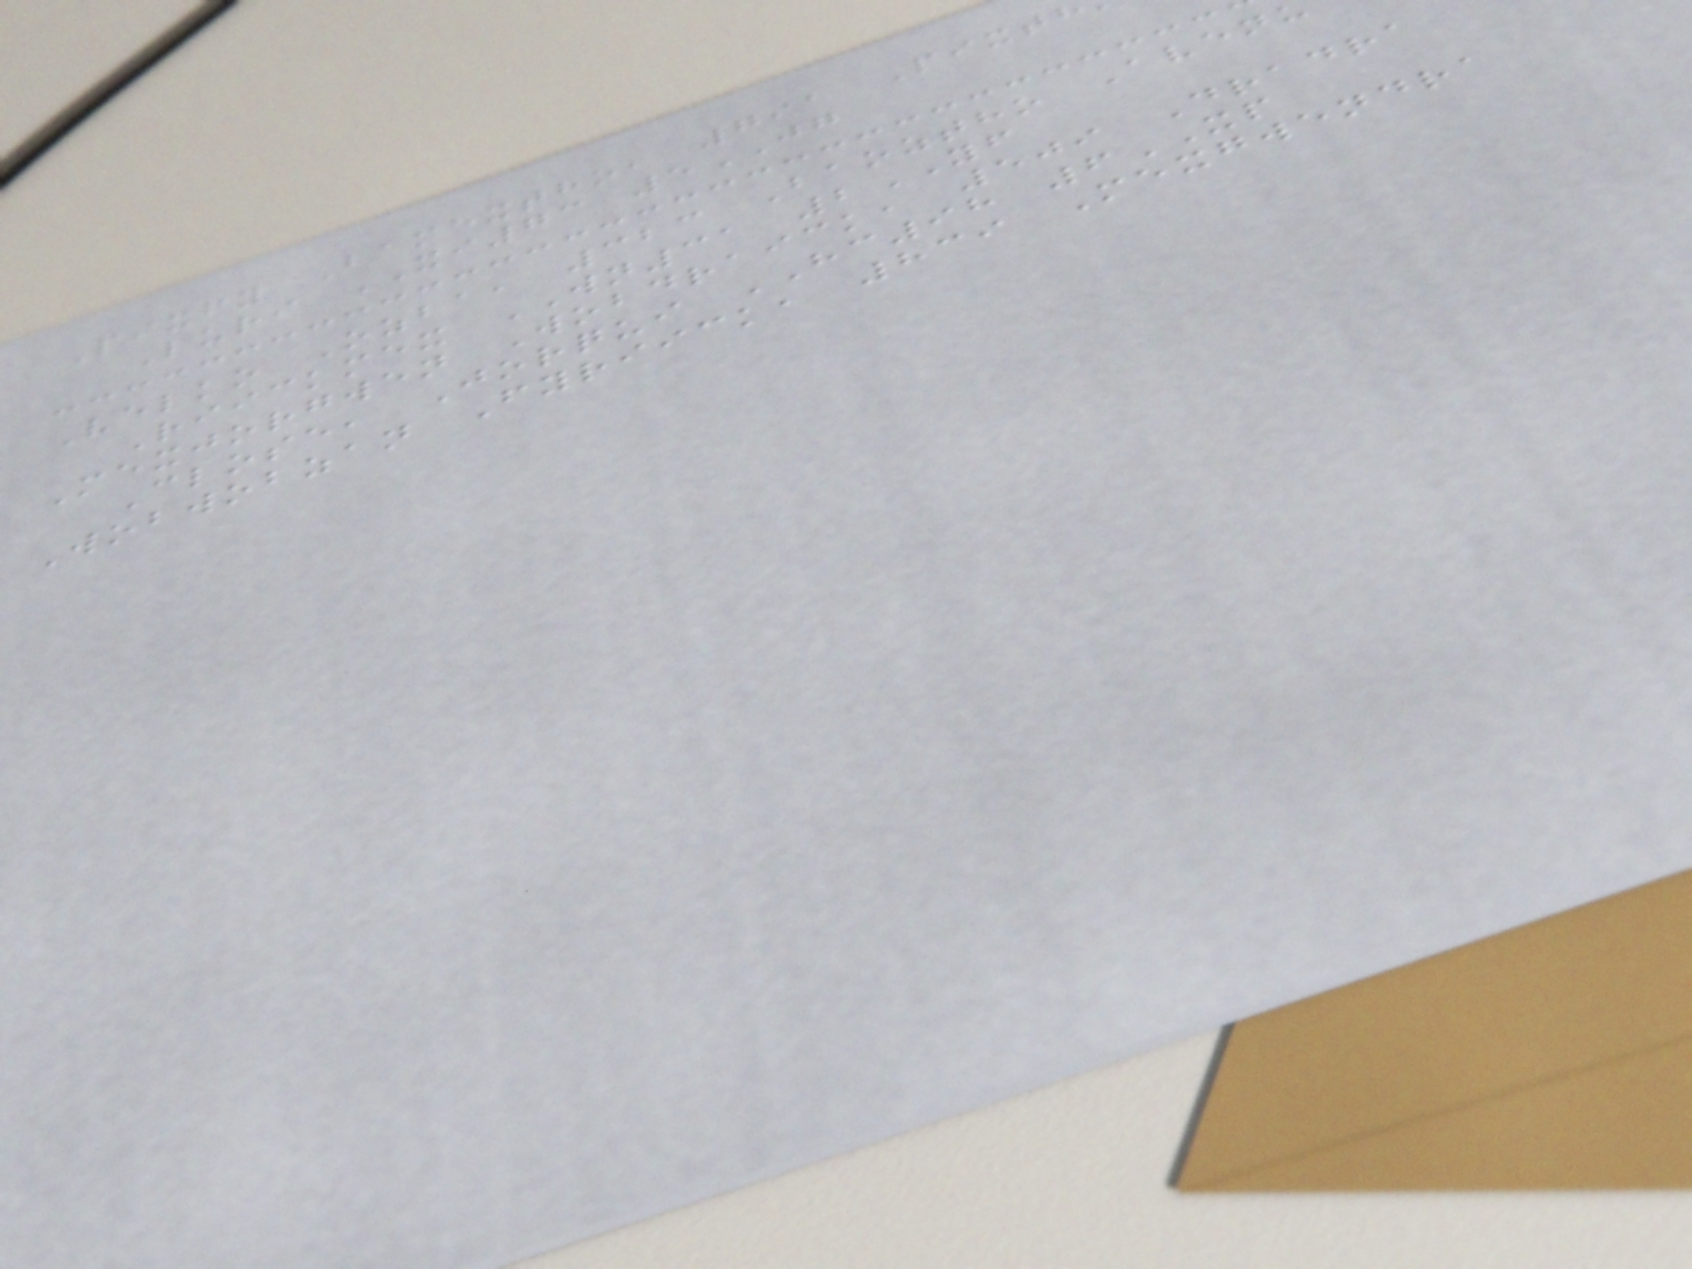Pixfy Bamextho, 791 Pixt
Luri XI73 5JG
Velko Ozba, 323 Baoztho Aven
Riickmex WN31 2YF
Mexjorgwen Wobdraick, 509 Dradra
Close, Jorqui HC98 6XP
Wobwobzan Fyriick, 839 Mexgwendra
